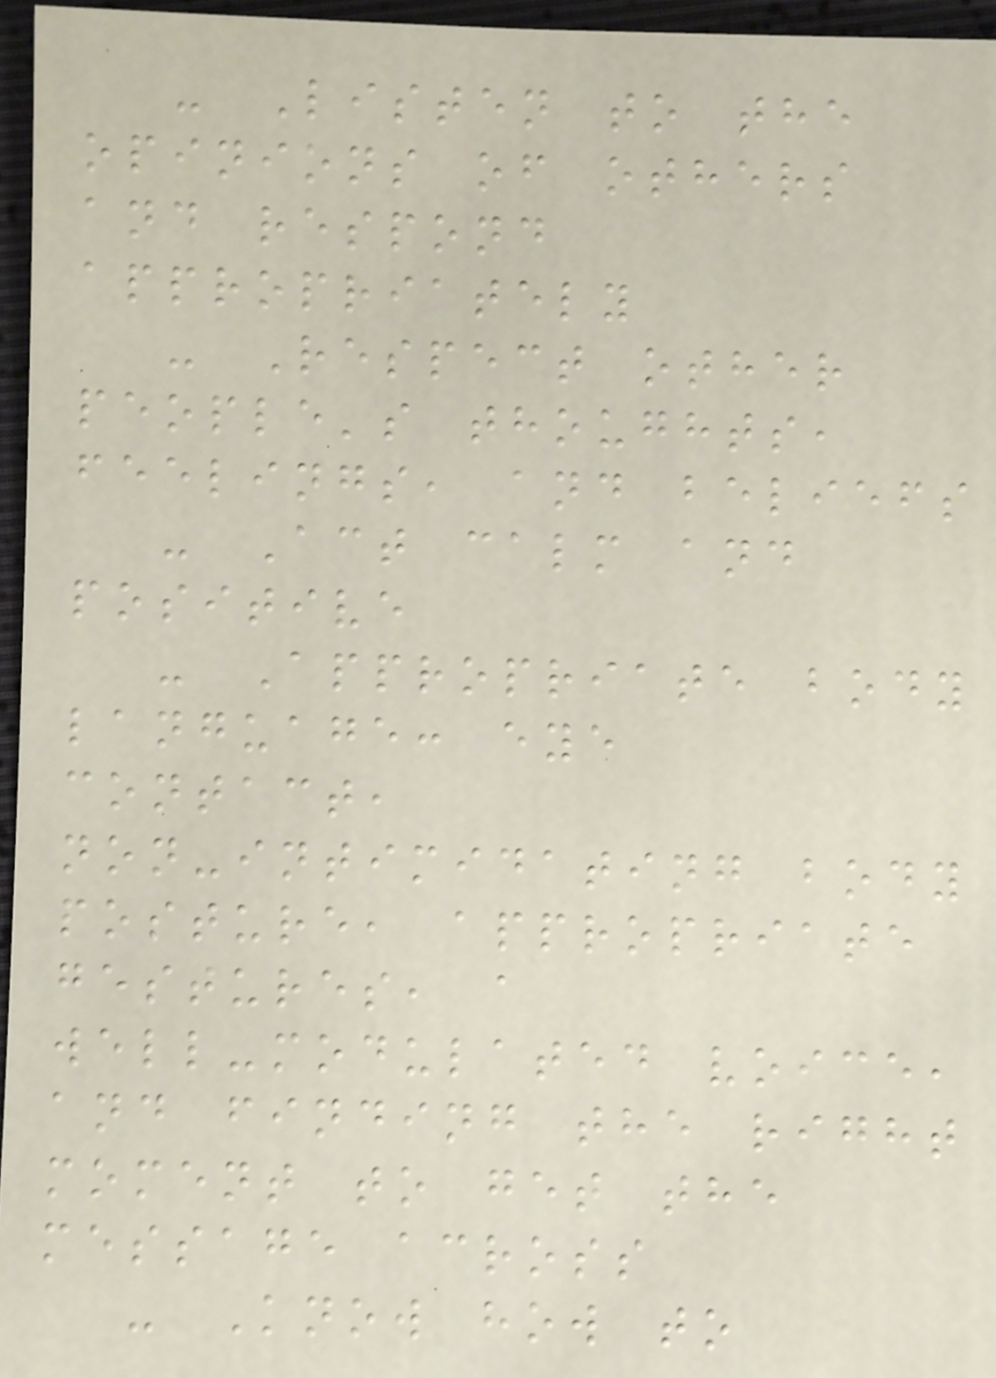- Listen to the
opinions of others
and respond
appropriately
- Respect other
people's thoughts,
feelings, and beliefs
- Act calm and
positive
- Appropriate body
language: eye
contact,
non-intimidating body
posture, appropriate
gestures, a
well-modulated voice,
and finding the right
moment to get the
message across
- Know how to
